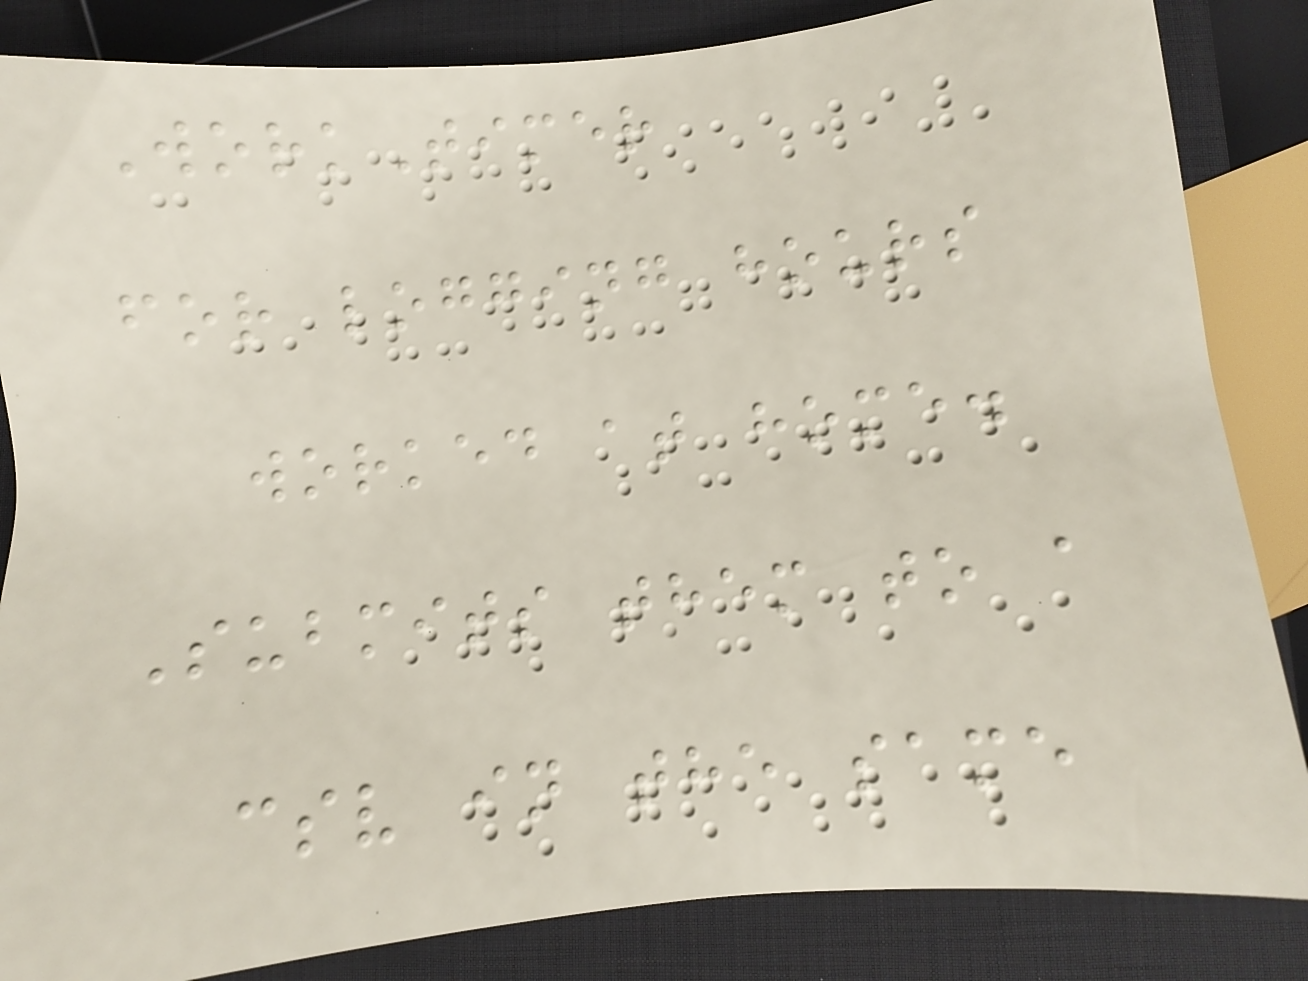WorkTimer
for logging hours
worked at home.
Submits them to a
csv in the same
